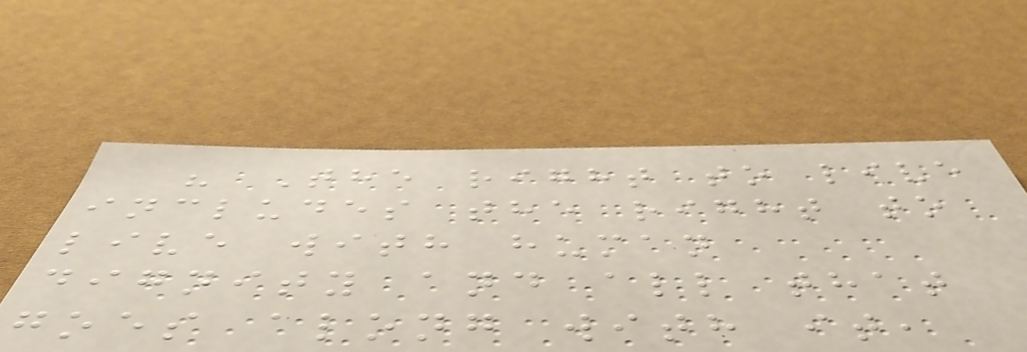" The right to live
includes the right to
live with human
dignity and all that
goes along with it,
